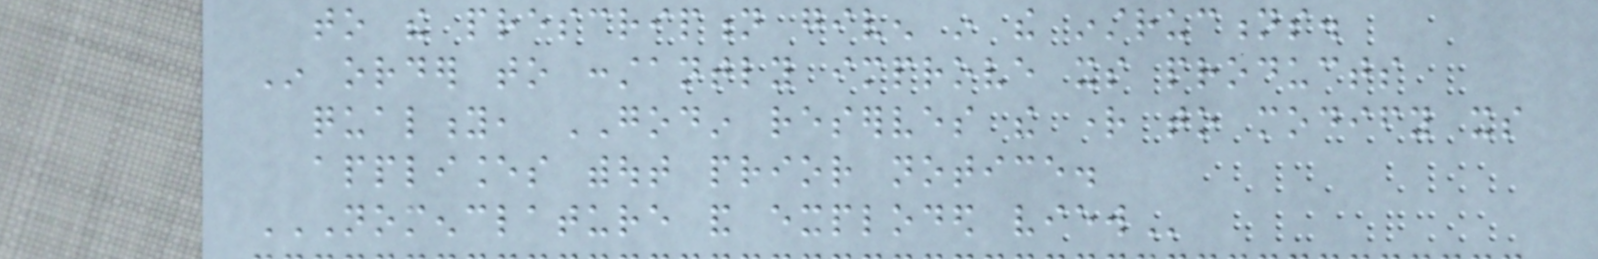to the prescription given in the instructions.
In order to constantly improve its products
quality, GODIN reserves the right to modify its
appliances without prior notice.
NOMENCLATURE AND EXPLODED VIEW
